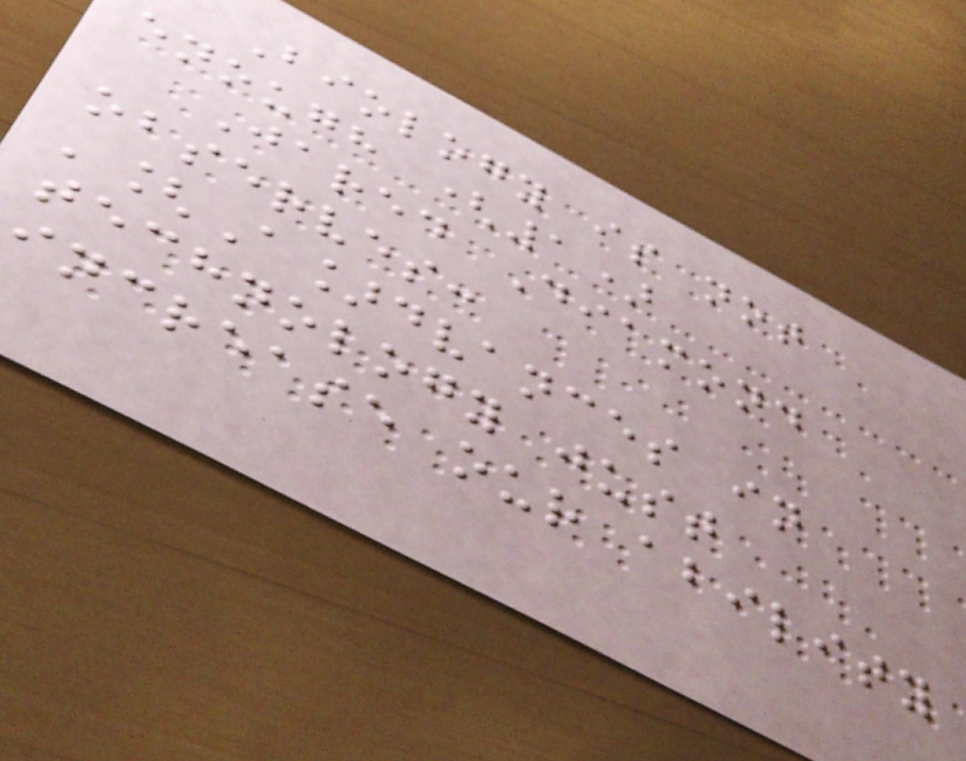Biology is not
enough (1)
Jared Diamond
observes:
'[A]dvances in
technology just
increase our ability
